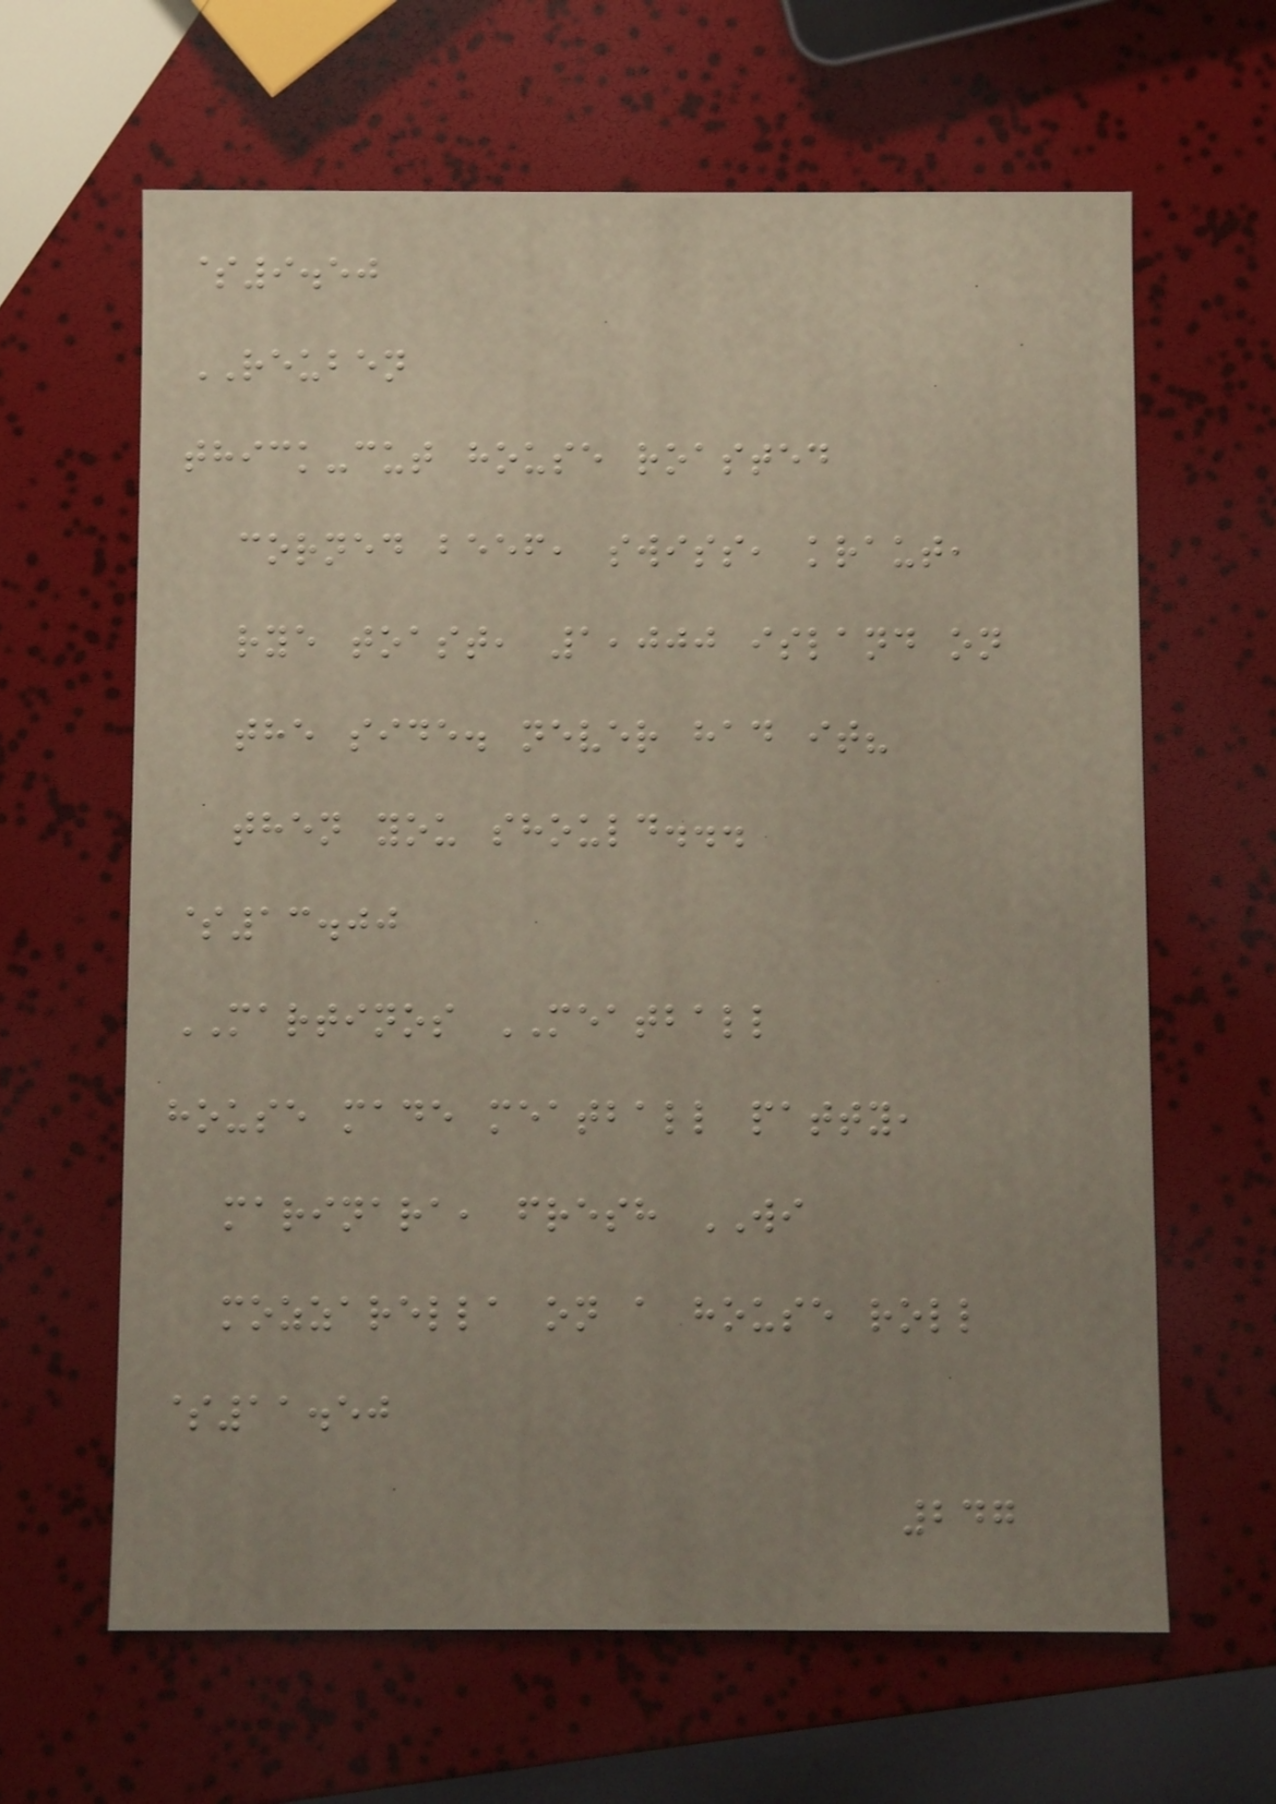$9.50
REUBEN
thick-cut house roasted
corned beef, swiss, kraut,
rye toast, 1,000 island on
the side. never had it?
then you should...
$13.00
MARTINOS MEATBALL
house made meatball patty,
marinara, fresh WI
mozzarella on a house roll
$11.50
247
